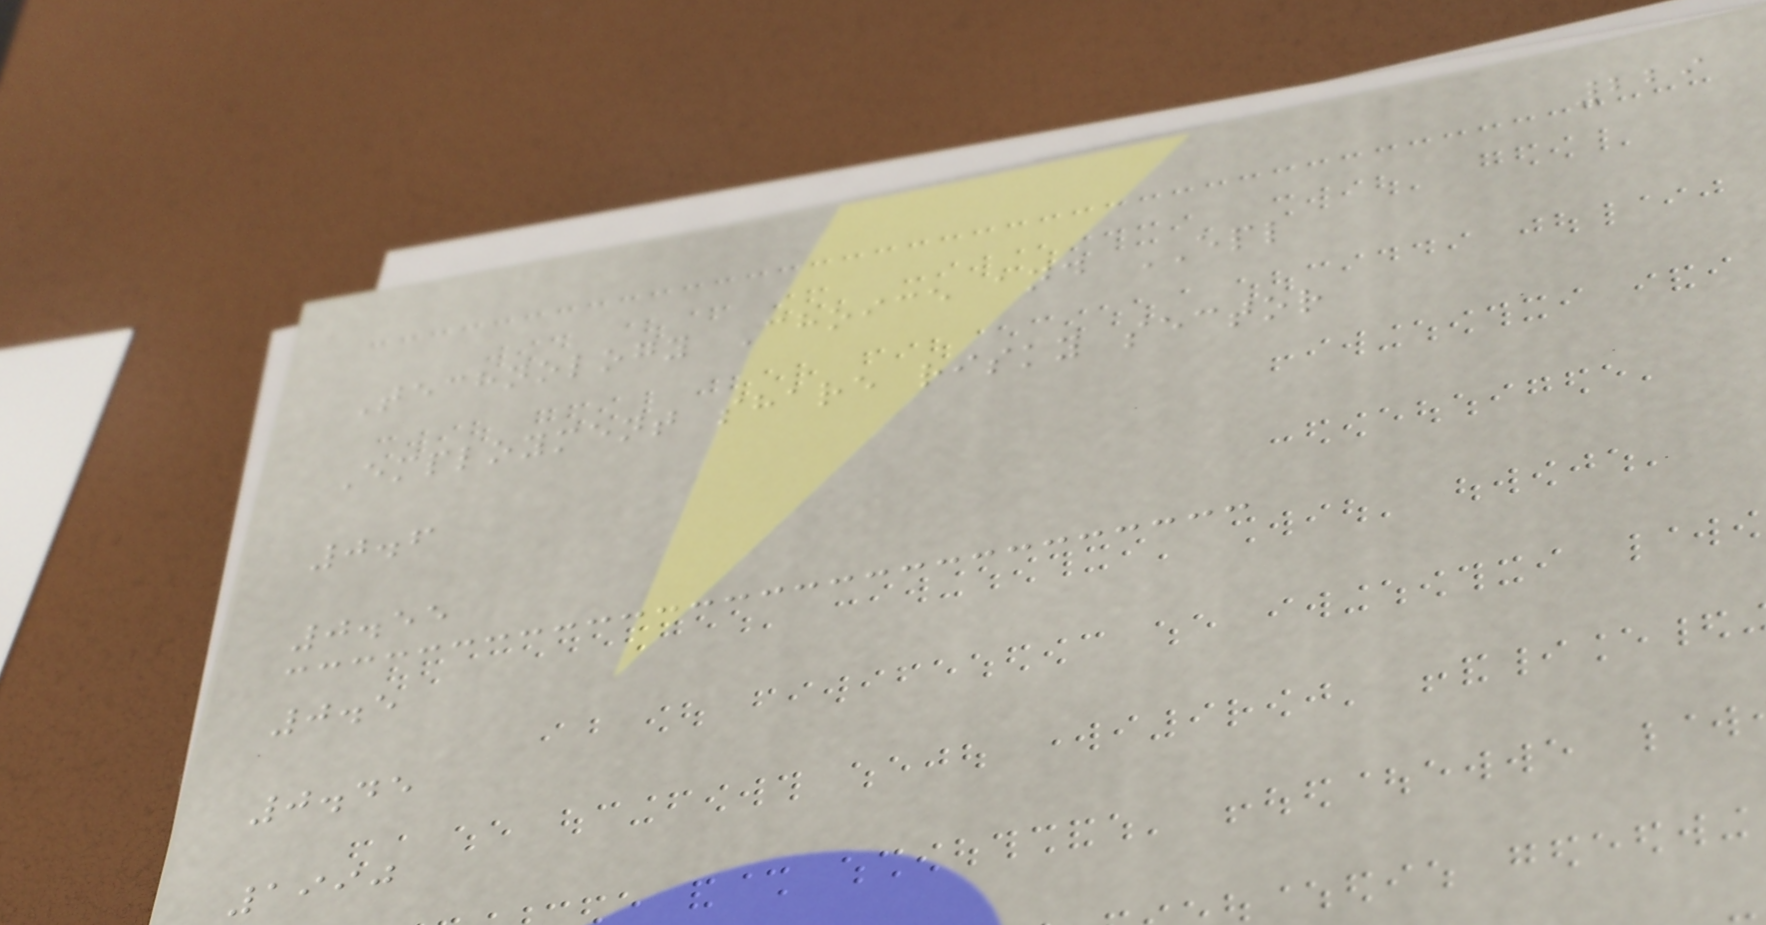229
Technology Choice and EPL
Employment share risky sector
0.6
0.55
0.5
0.45
1990
